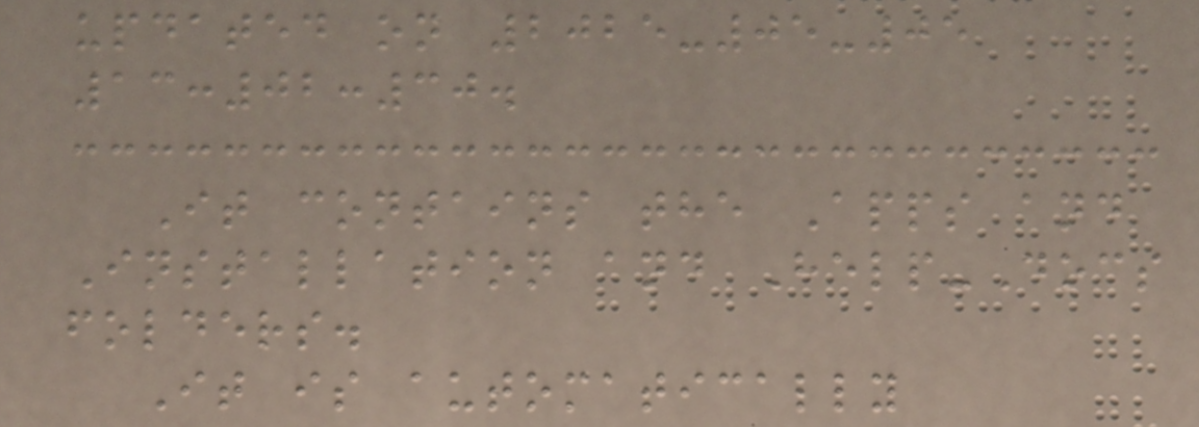updated on 2025-05-05
13:02:30.
It contains the Apps and
Installation and Help-Docs
folders.
It is automatically
